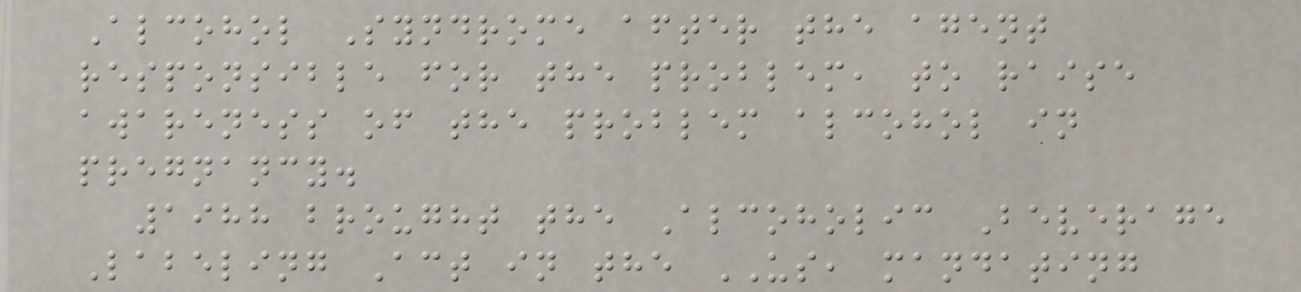Alcohol Syndrome after the agent
responsible for the problem, to raise
awareness of the problem alcohol in
pregnancy.
1988 brought the Alcoholic Beverage
Labeling Act in the US, mandating
